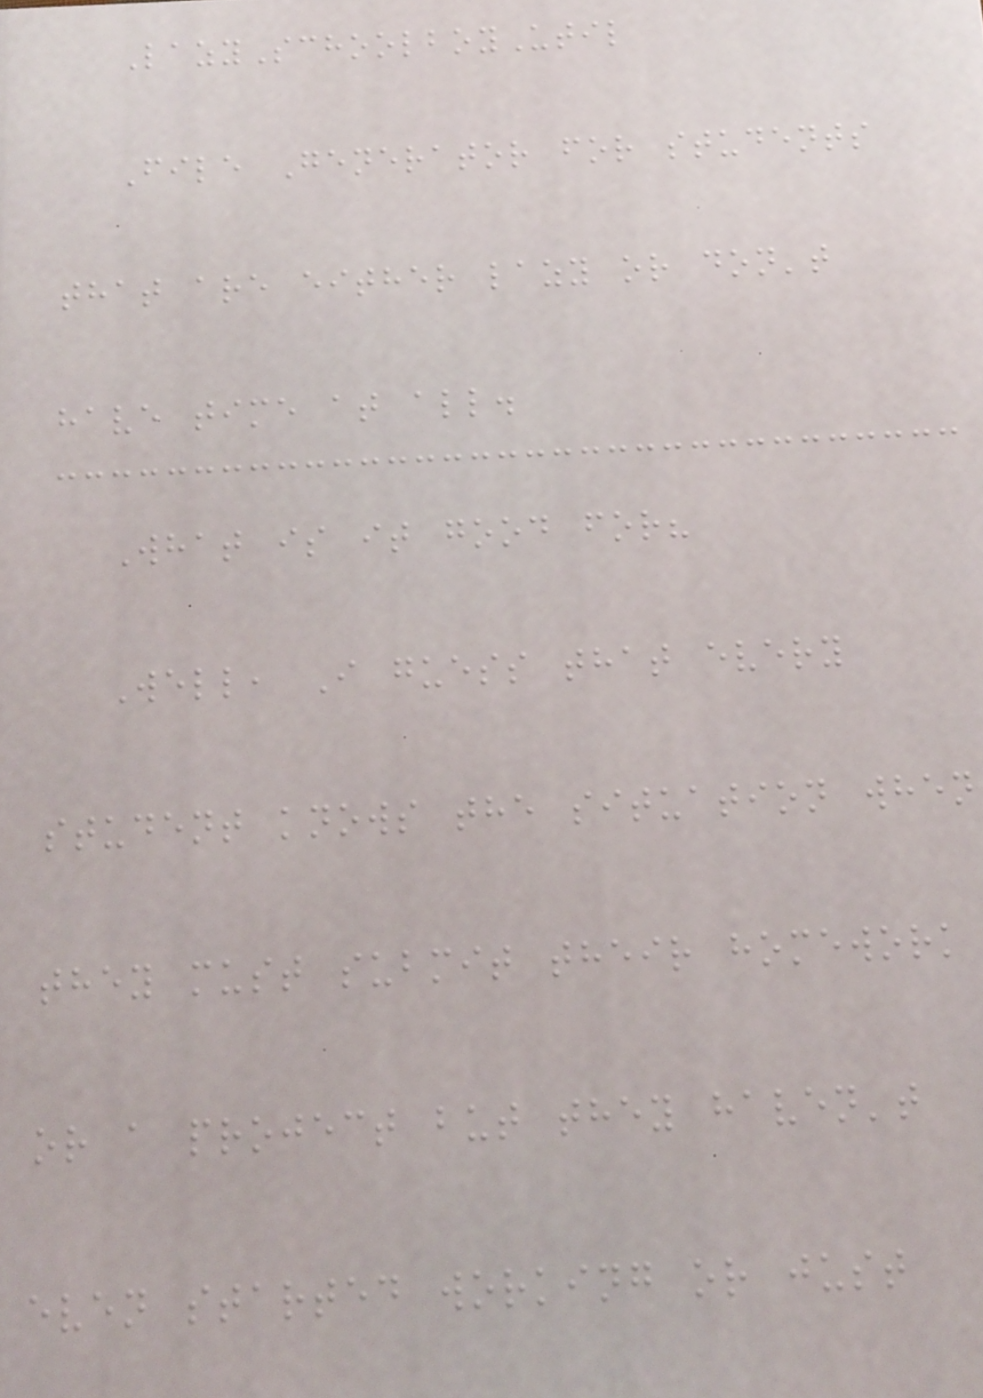LazySchoolboyUtil
File Generator for students
that are either lazy or don't
have time at all.
What is it good for?
Well, I guess that every
student knows the situation when
they must submit their homework
or a project but they haven't
even started working or just
